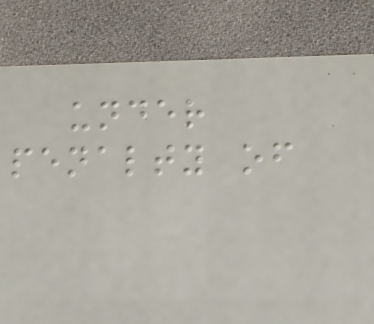under
penalty of
